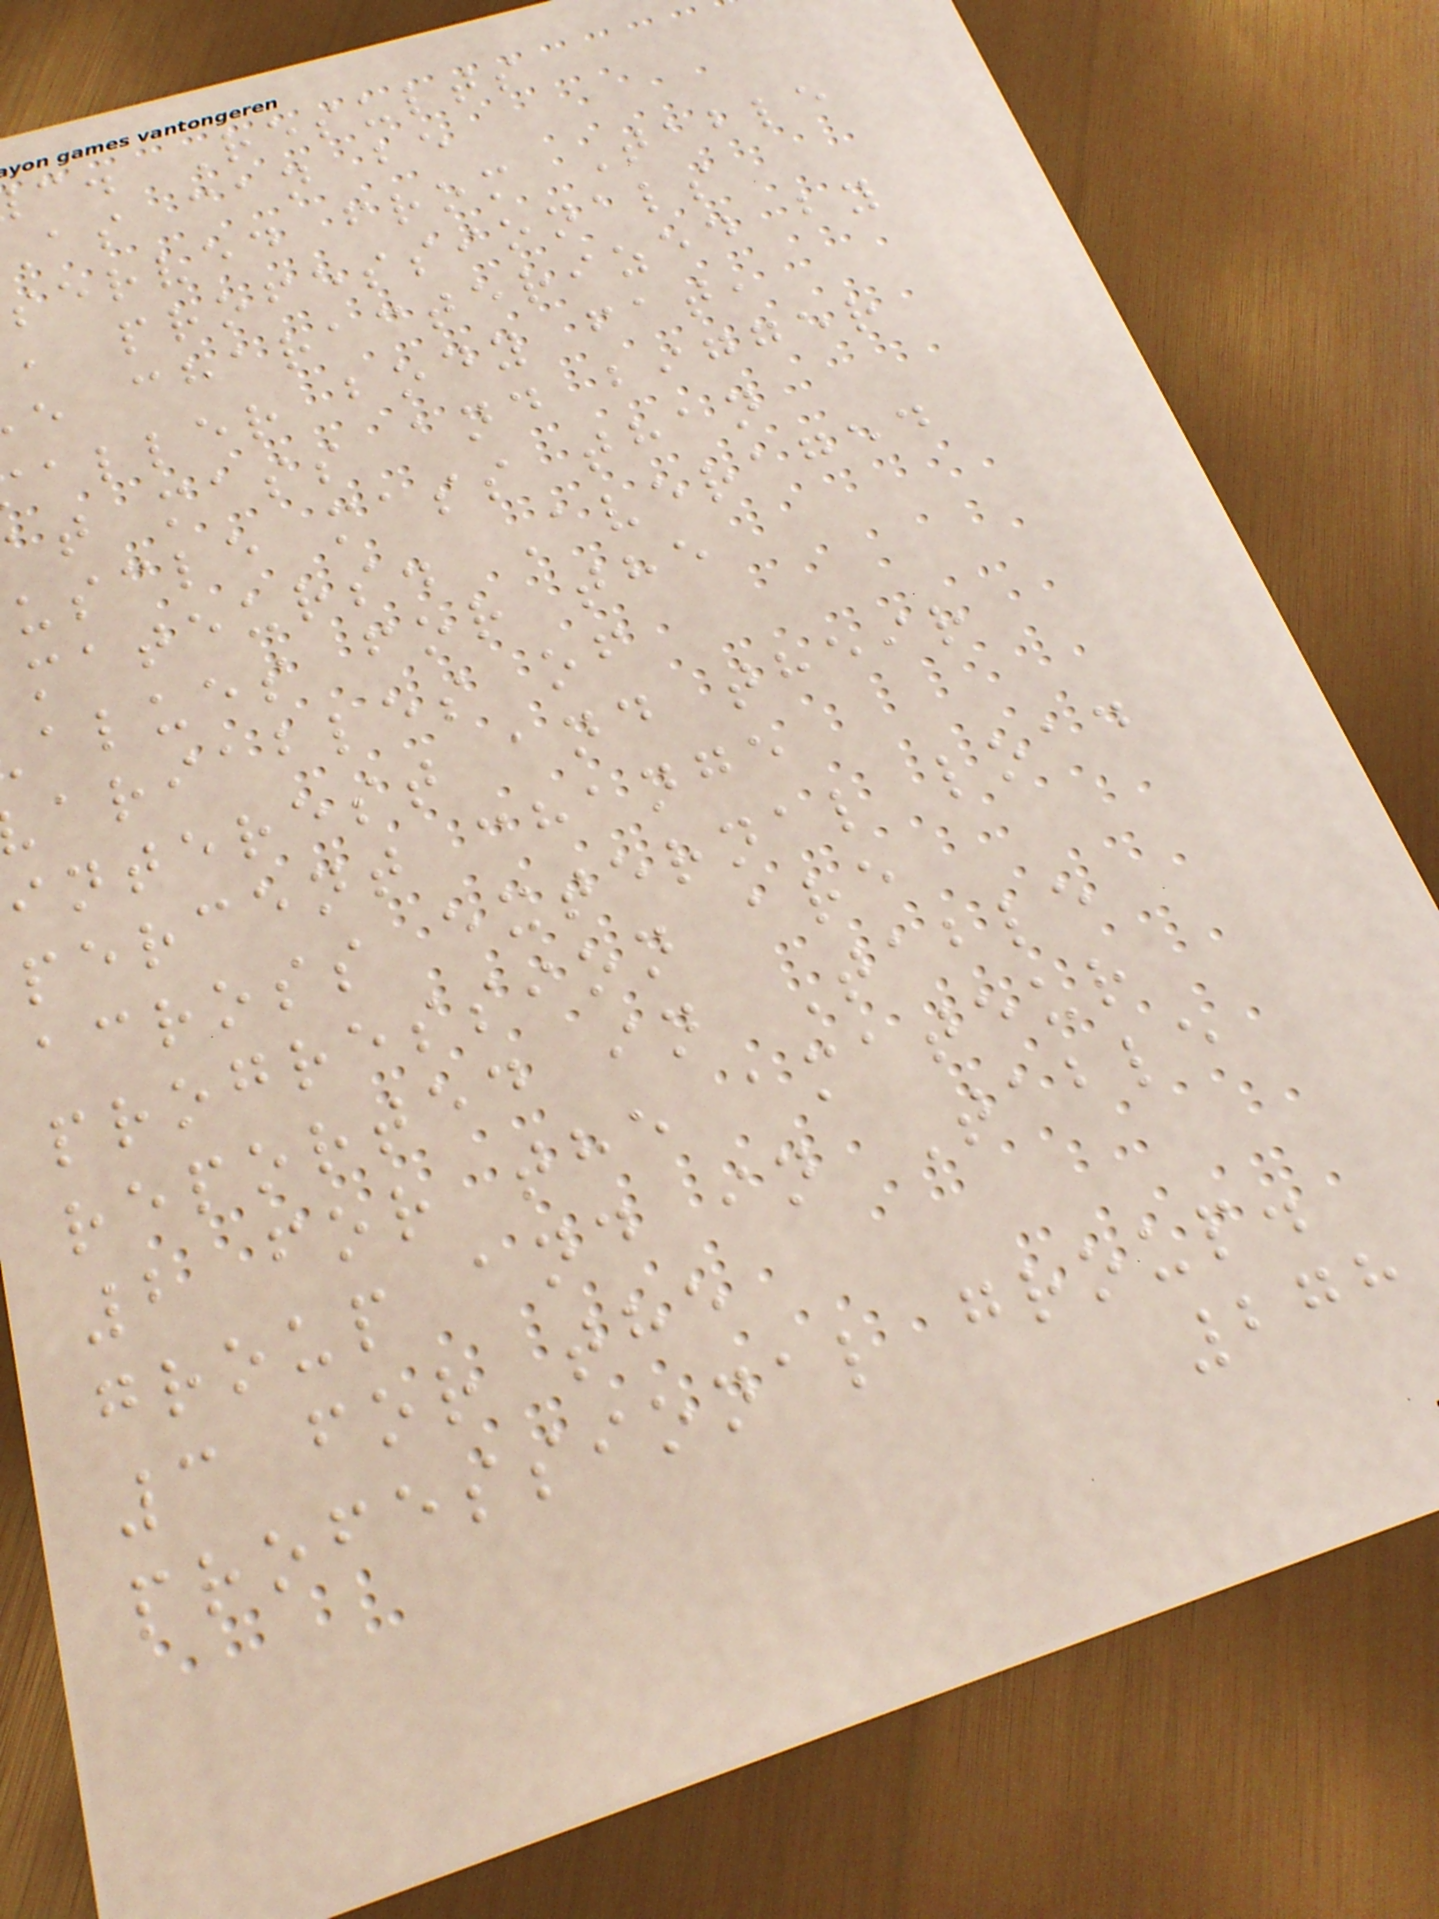c. Results
as can be
served from Table
, professionals
e characterized by
aller body fat,
at mass and bigger
uscle mass than
mateurs. Averaged
alues for the
ariables of
interest and their
percent change
across external load
progression are
reported in Table
2 for the amateur
group and in Table
3 for the
professional group.
278
